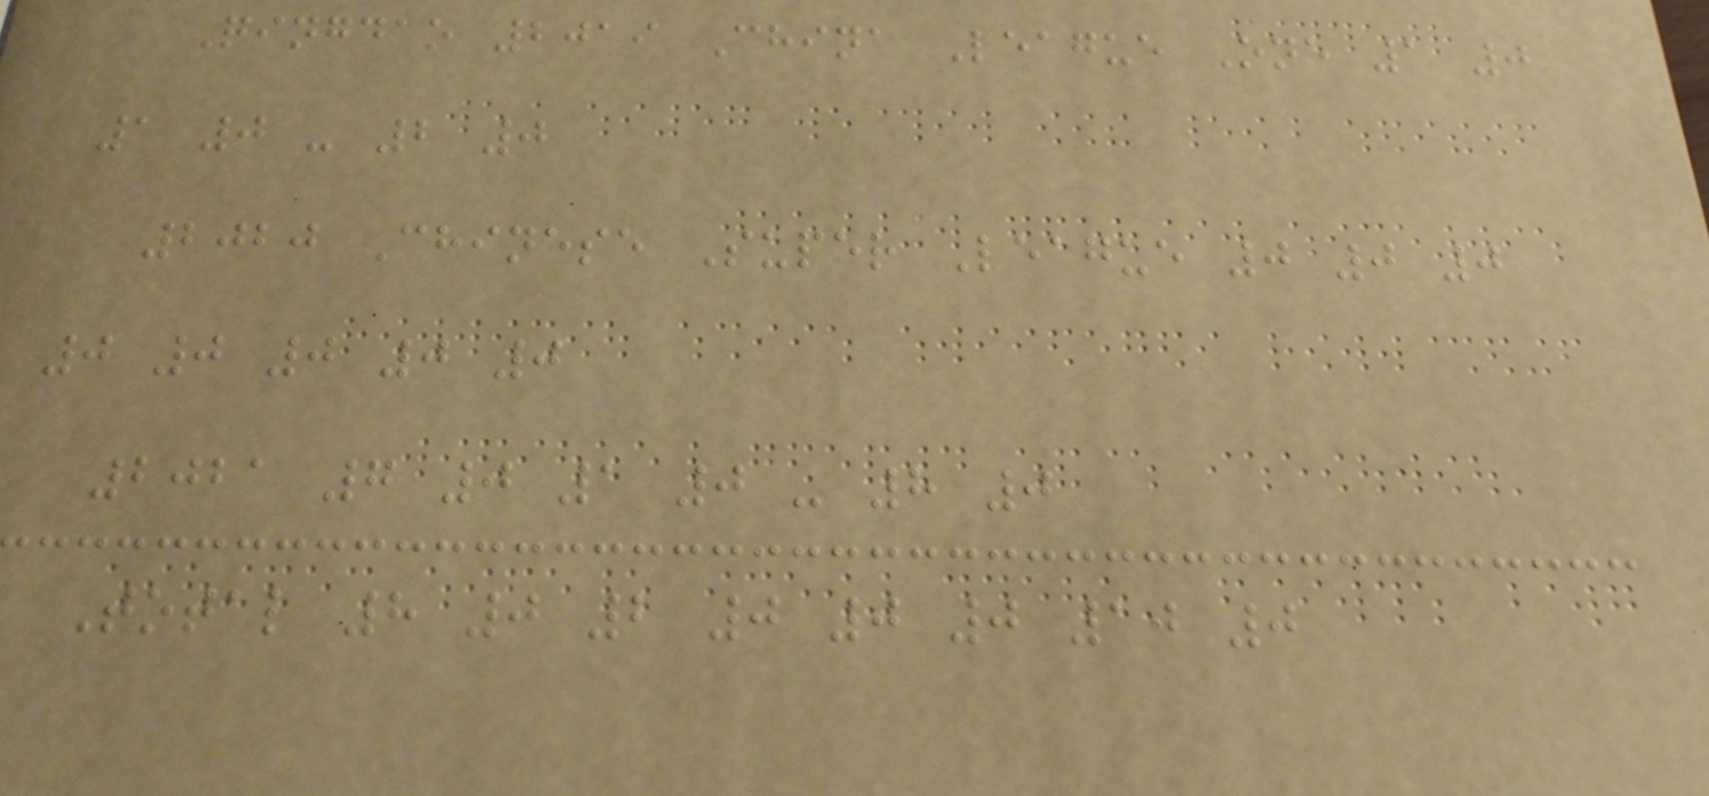Qingdao 2019 China League One 1 0
1 0 - 2 0
2020 Chinese Super League 0 0 0
0 0 0 0 0
2021 7 0 1 0 - 8 0
Total 8 0 2 0 0 0 10 0
